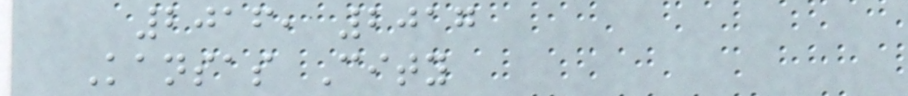2016, 2017
Kansas City
